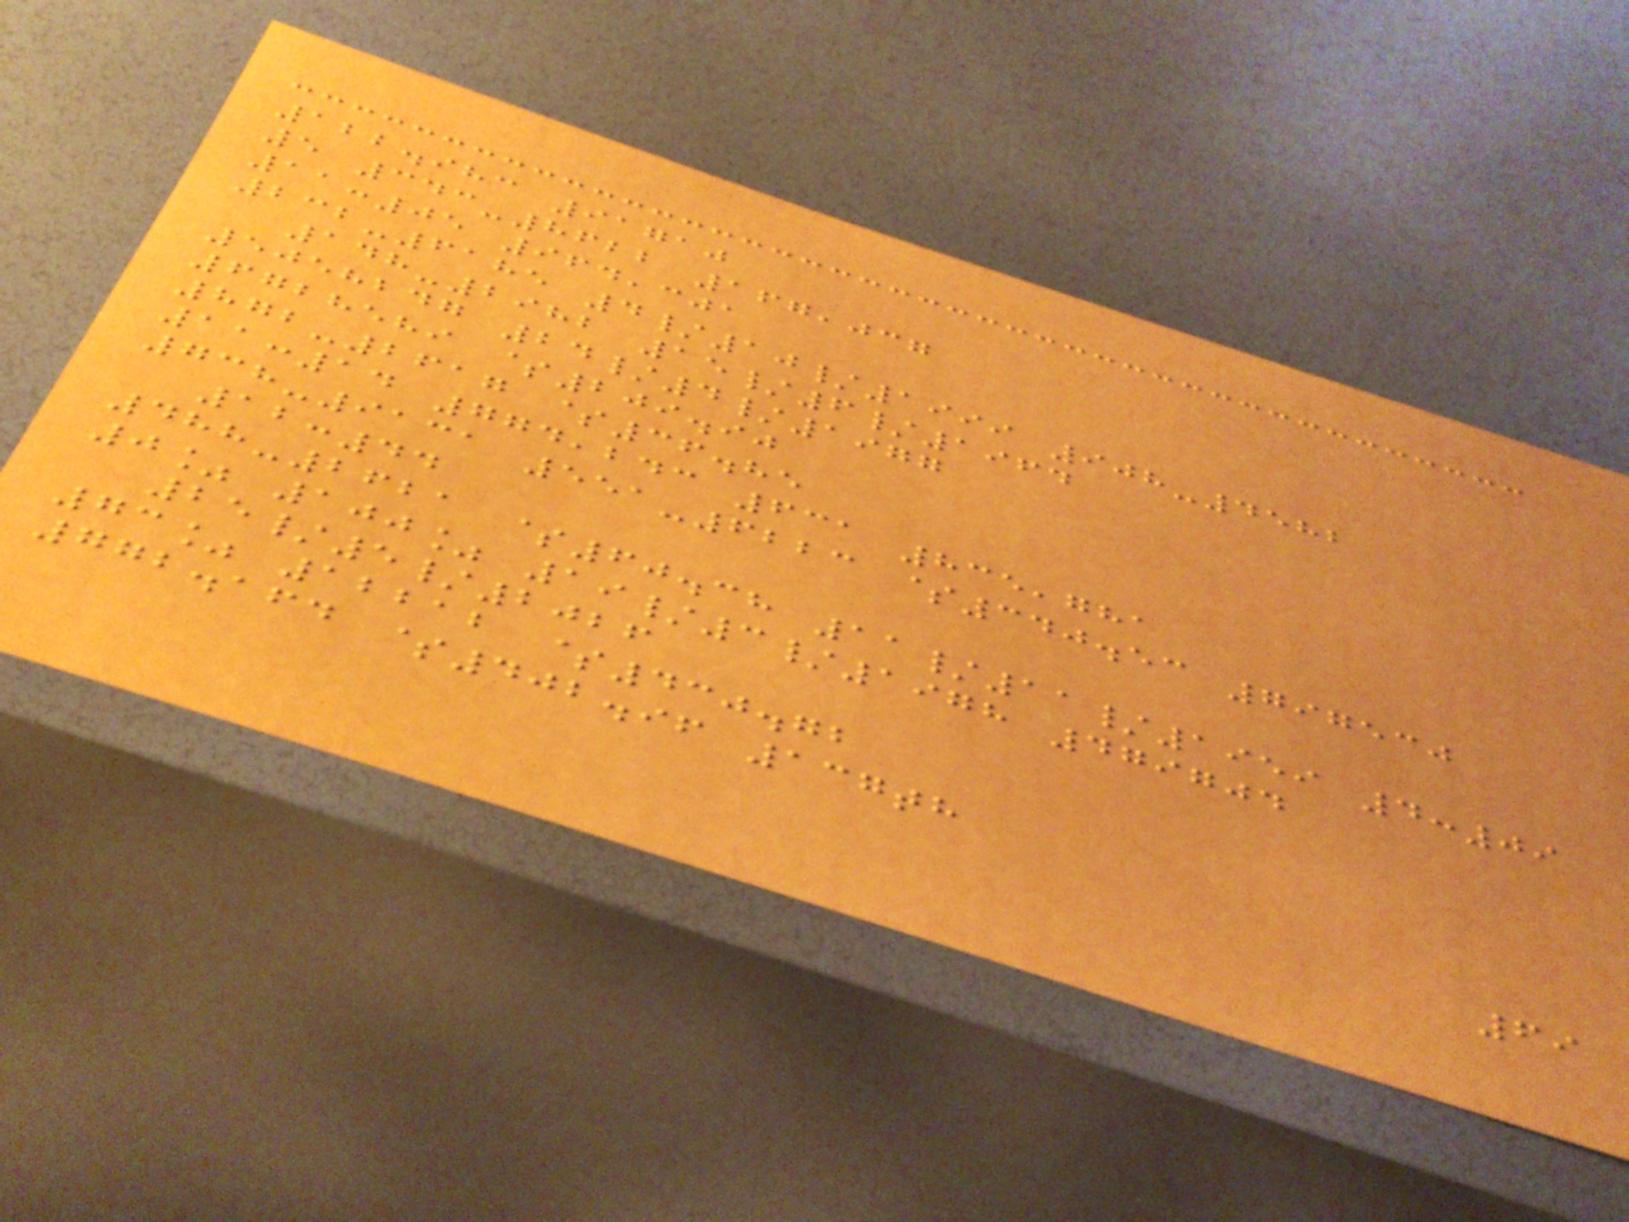122.983 91710
5 343-8622 167,037
11:05 964,301
232-6185 4/10/1999 908-4582
148-2982 15/6/1964
5058247 24/4/1977
6728589 $209.90
872-2617 $36.85
11:14 774,243 631 835,781
738-9131 551-6223 $340.53 797530
12:44
488-2621 $60.38 11/11/1959 4:09
0% 100% 19/3/1978 479704
25/5/2026
73% 12212 $430.72
772.164 $402.96 137th
69
